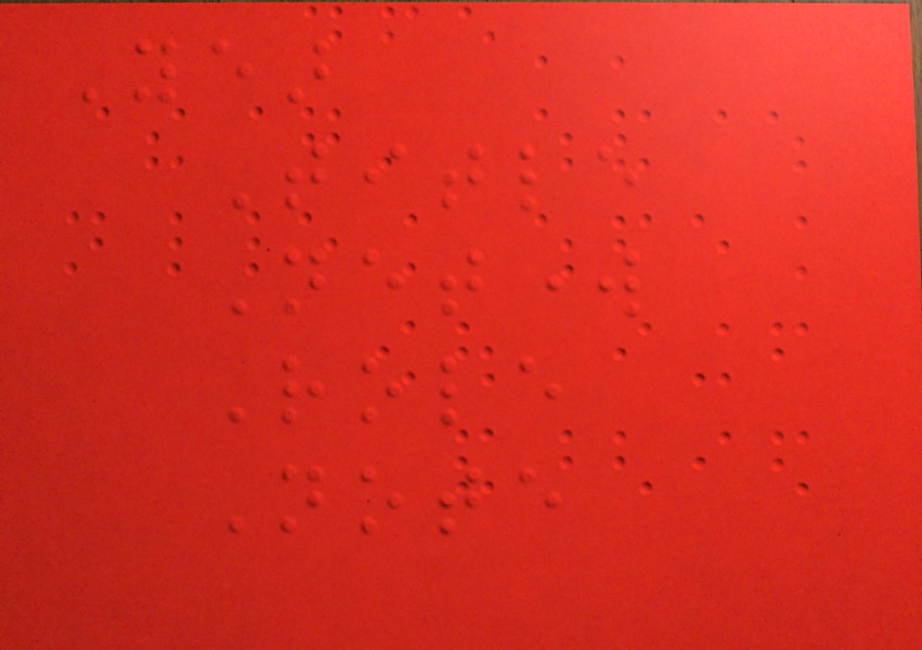Year
Title
Network
Role
Note
